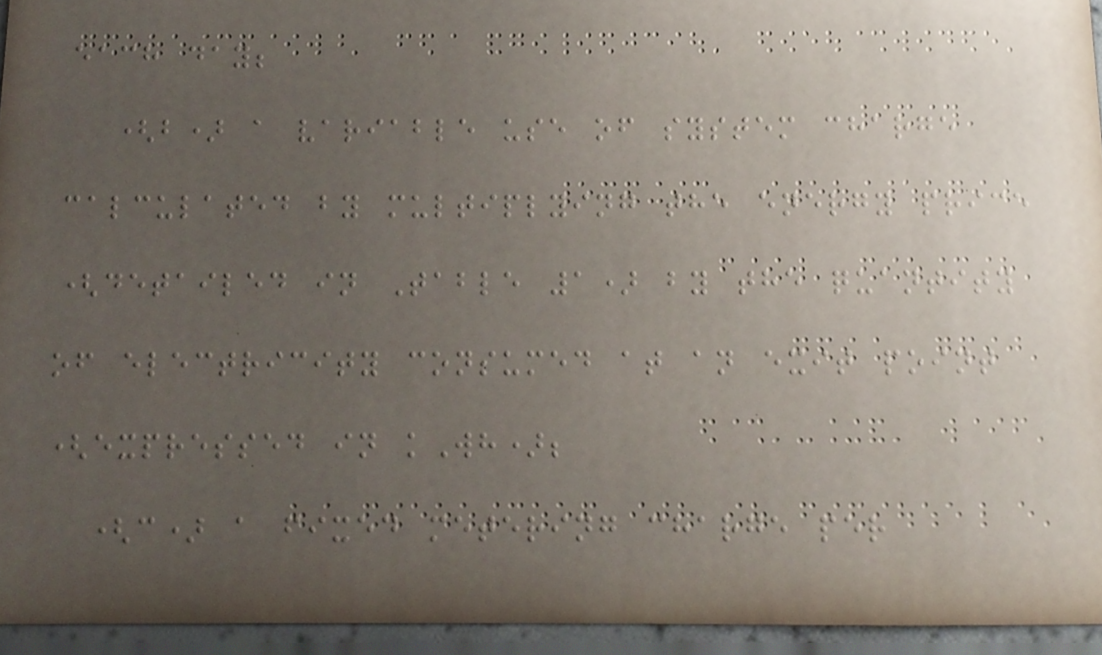each day;
(b) a variable use of system charge
calculated by multiplying the energy price
(detailed in Table 1) by the quantity
of electricity consumed at an exit point
(expressed in kWh);
(c) a fixed metering charge per
